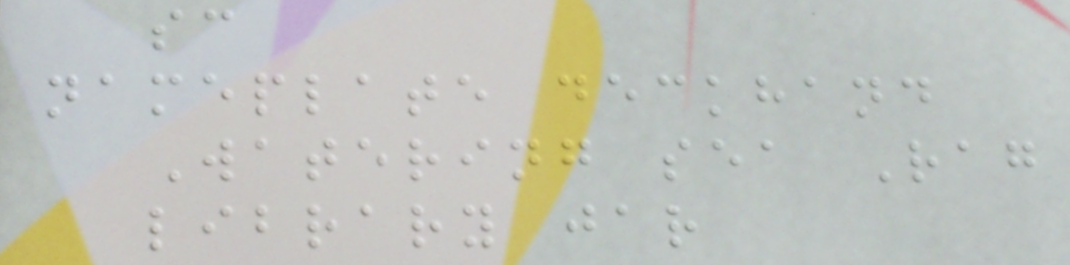sc
nameplate deckhand
Watering sea Rag
library jar
